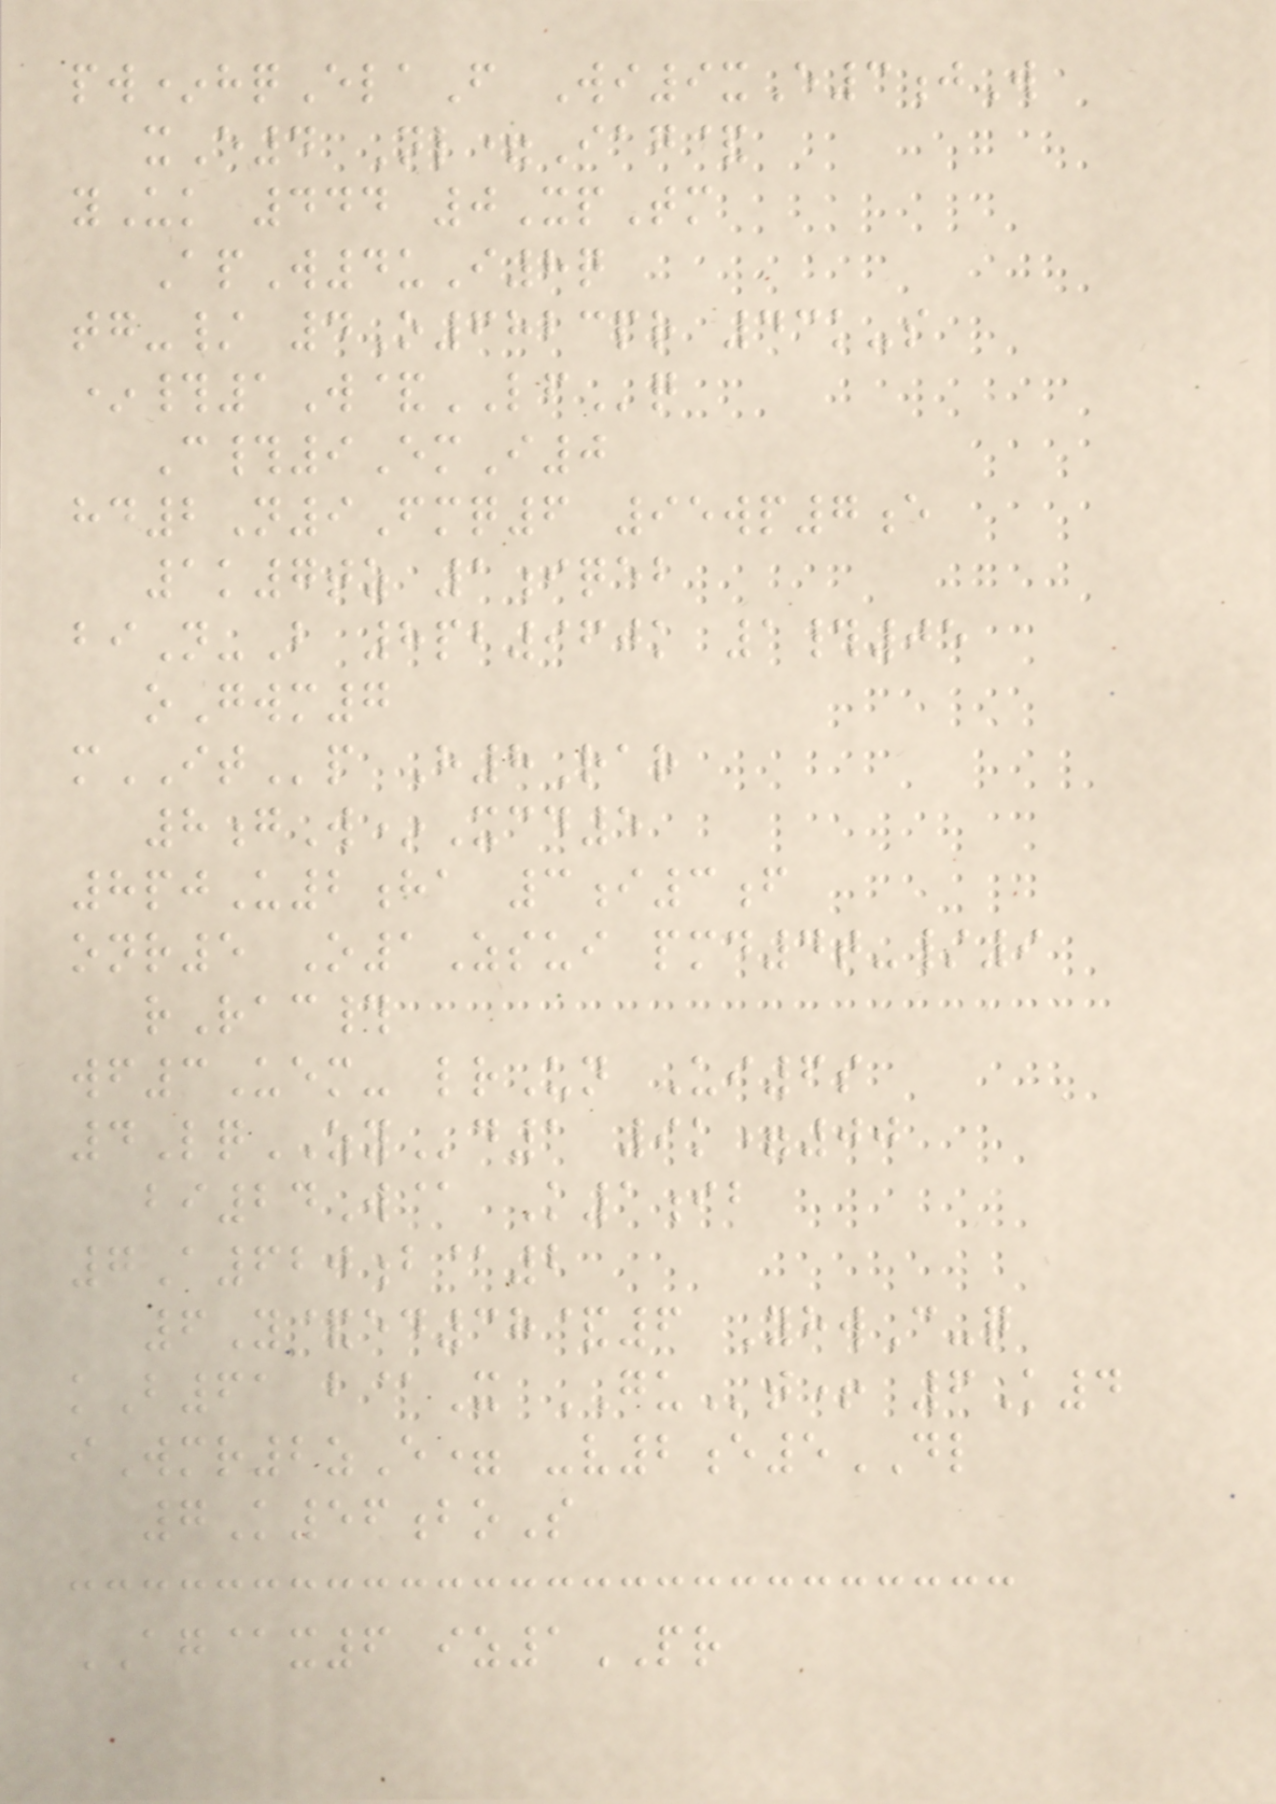pw*hqElaF Wi9xE3jW
xE4 Nl=Iag&
yUk 444 0XpTm
ApW4uI8q
tg-/ 4O6823pr 43k-s
*#1W&LFq
C#9EmI0
hd2N9Fmq6 95wp7e
1k7tz 1iqeb
biN-B 8pb960k 1#05
oGwm7
mITp H8Rar
8gW*Xcd5
8pjU2ha 3i3f
onr5 O1Zsui pmd4t-/9
rRac#
wf3Uem- lrUn Ui6s
4LqZYd1 9k=00
bi24W@ K1ib
7A620b@2
6Y&ed38&6 YhwC-q
kB61 b@X GUt+ 6K4
iWmr2zE= -v2e5DL
7K56boS
AG@x6 iz1PR
